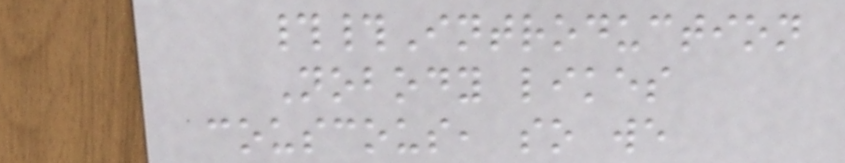##Introduction
Nobody likes
couscous, so we
